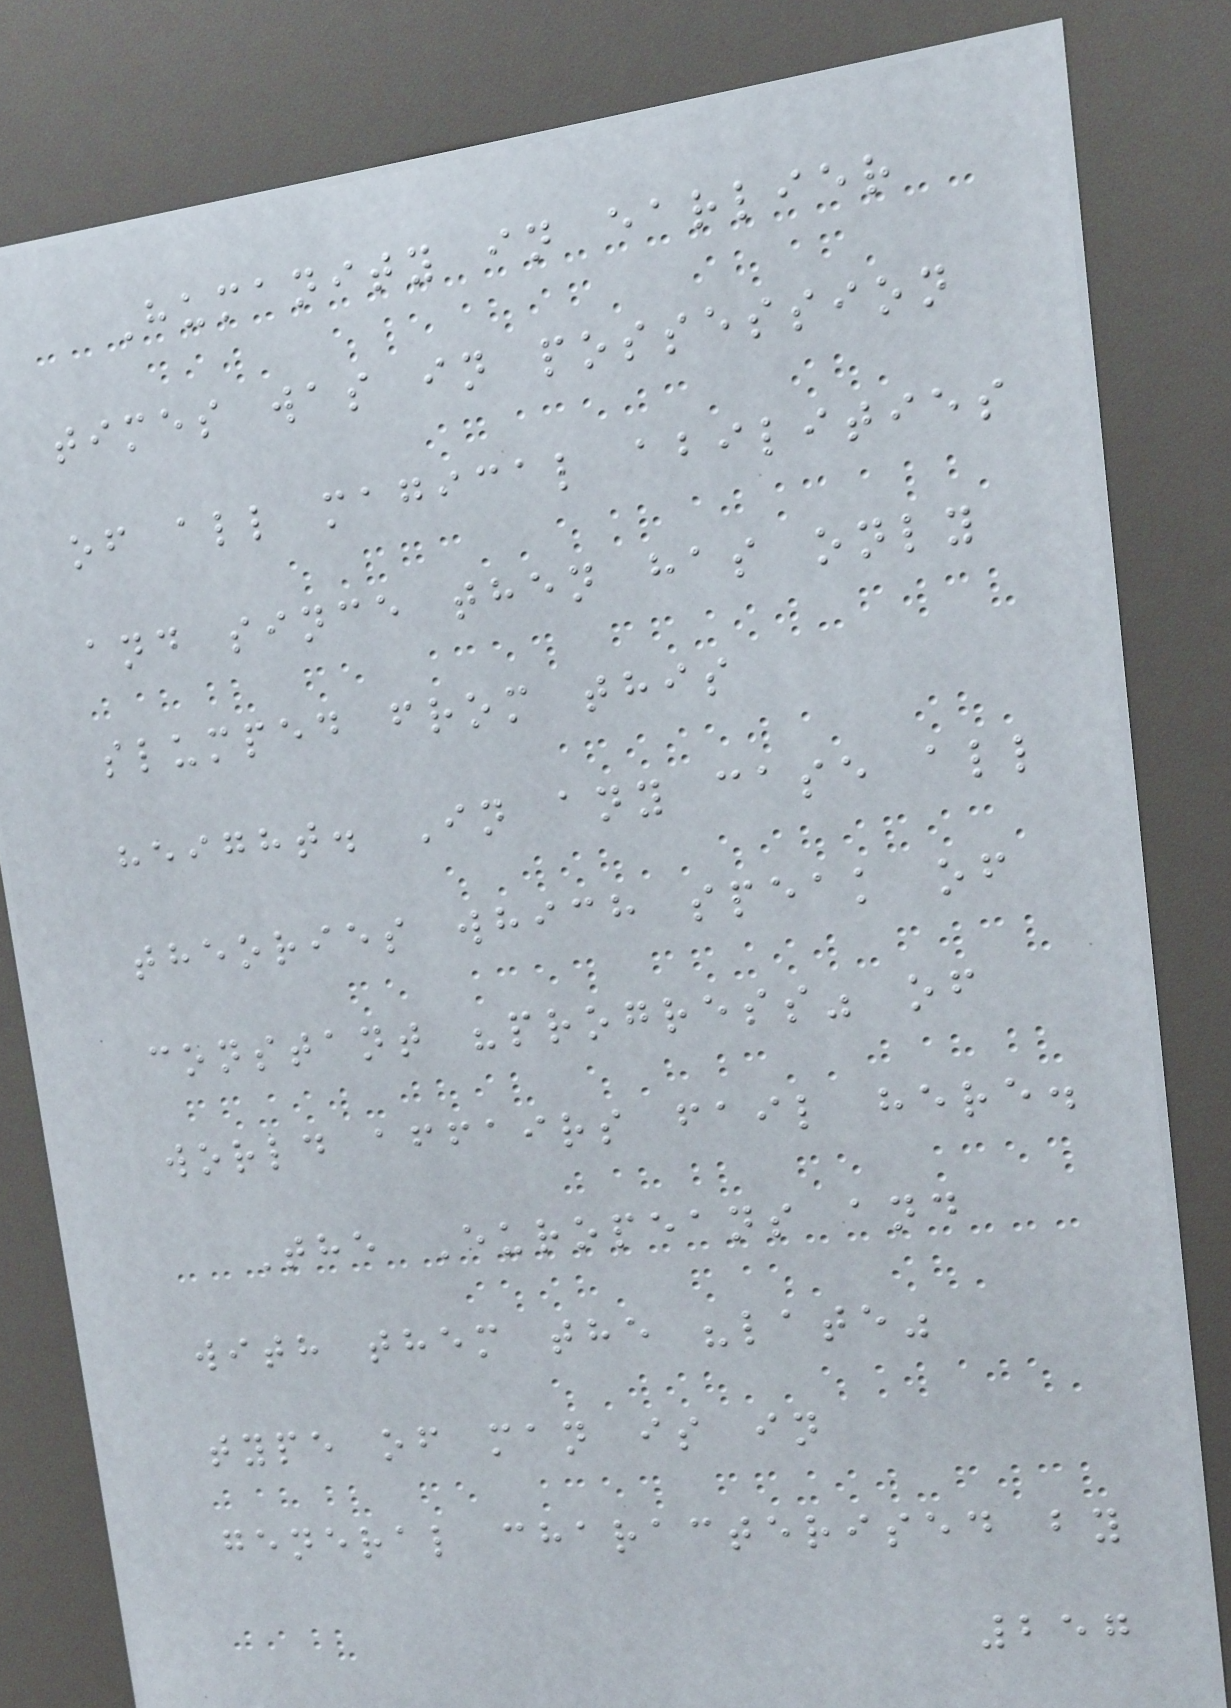Humanity in earlier
times was in possession
of all magical abilities
and since then has only
slumped from this
height. In any case all
theories which speak of
constant "progress" of
world affairs fail here.
The Europeans and
with them the "late"
type of man is in
general characterised by
257
